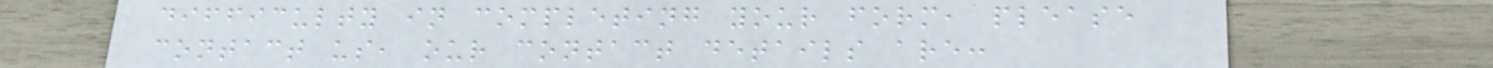difficulty in completing your form, please
contact us, our contact details are:
